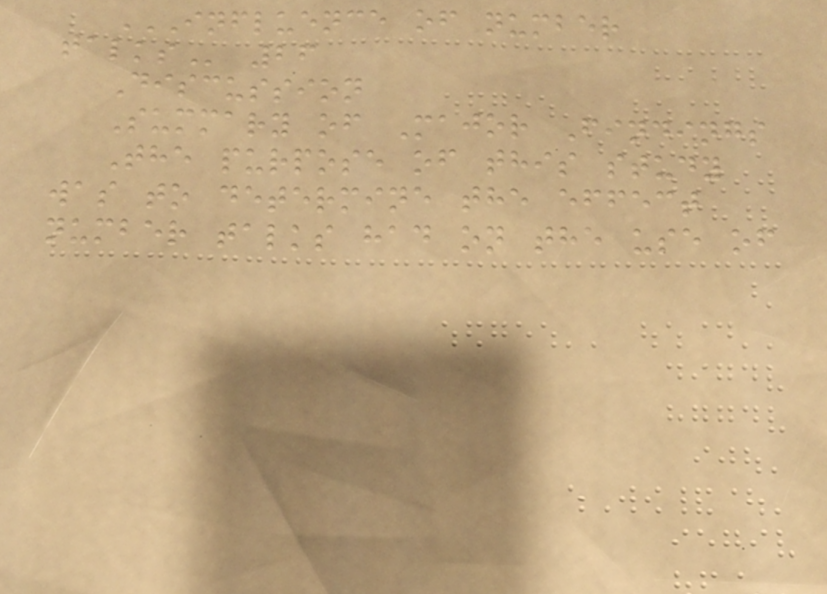INFLUENCE OF NUMBER
TALKS 26
Discussion
Summary of Major Findings
The purpose of this study
was to determine the effect
number talks had on the use of
